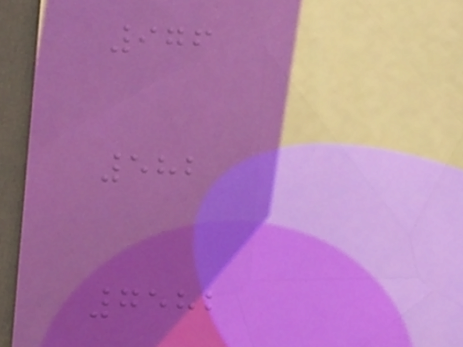976
582
7582
